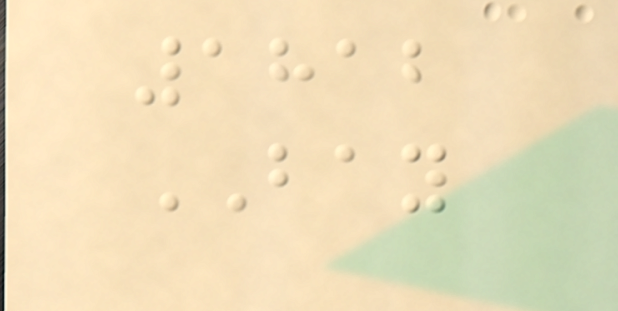1812
BAY
